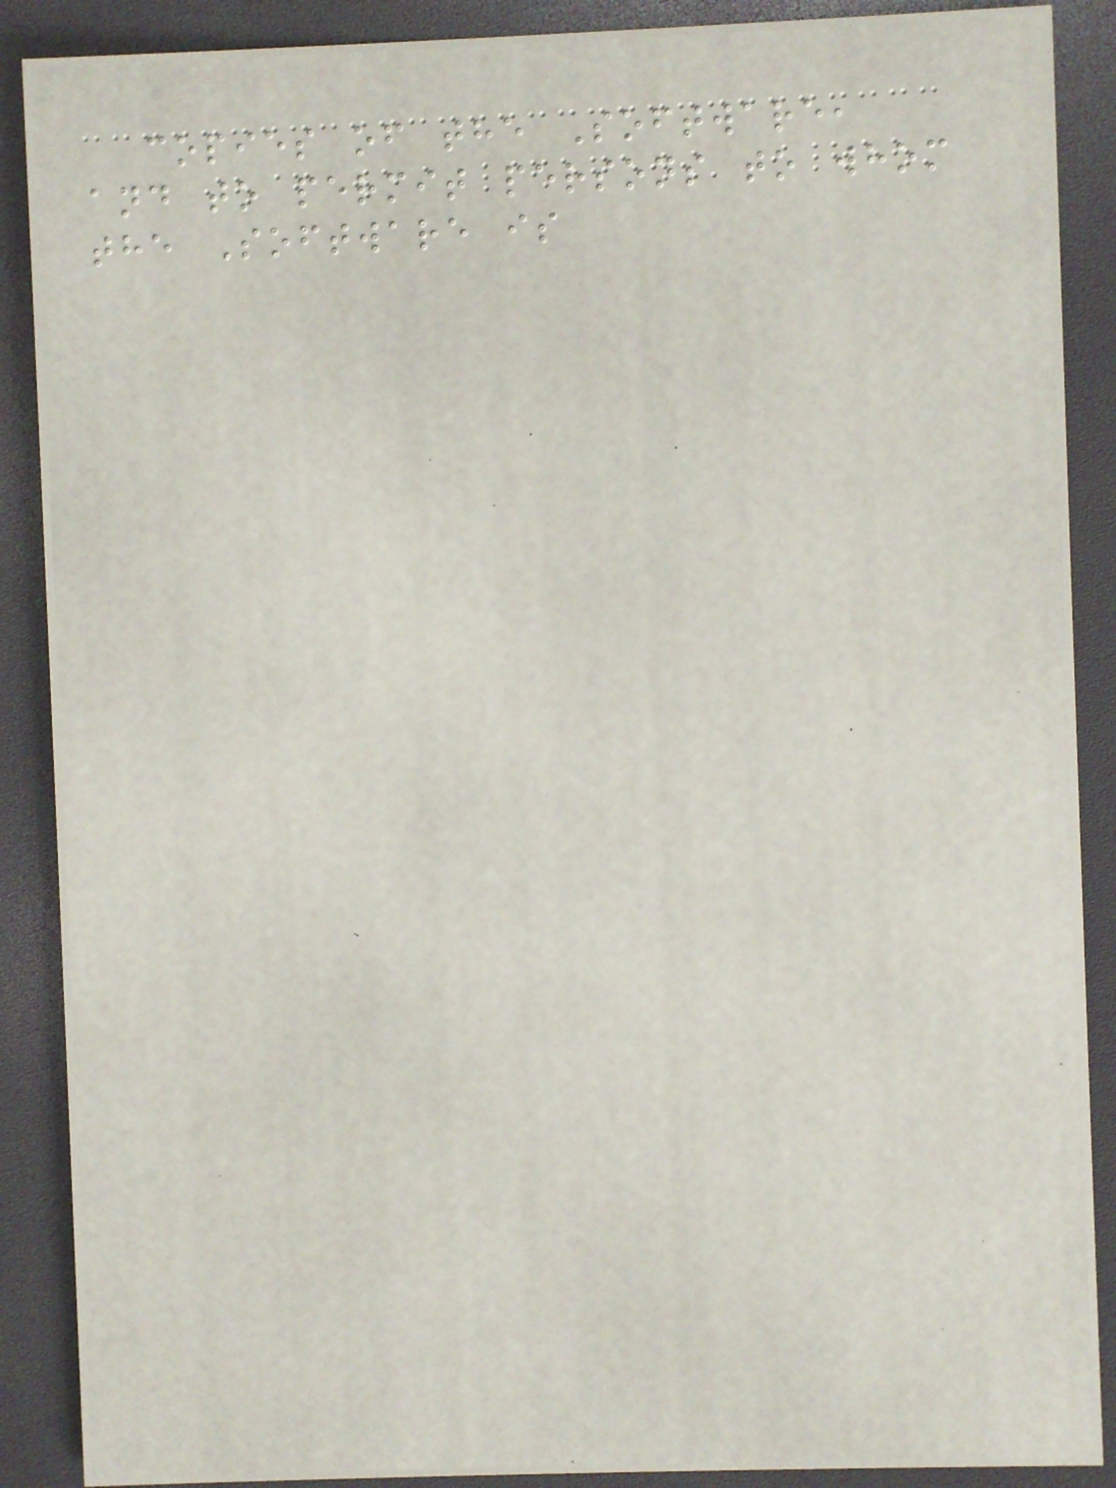copies of the Software,
and to permit persons to whom
the Software is
